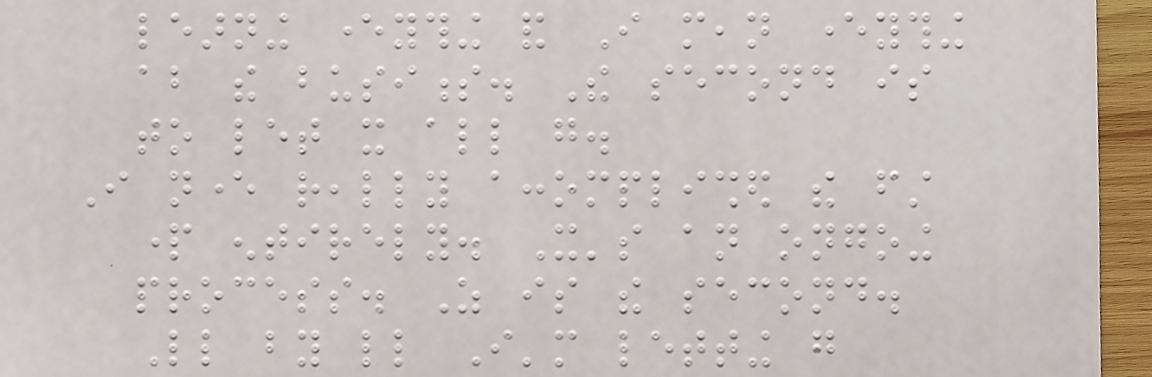learning everything and I mean everything
about the business. The second is
to let it all go.
I never really accomplished the first
part entirely. It's an ongoing
process. As is the second.
Little by little I'm letting go
